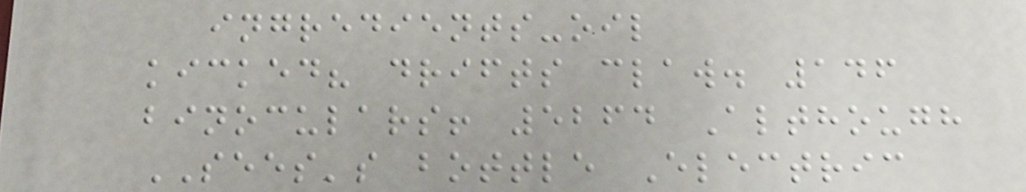ingredients-oil
kicked? drifts claw. 146
binoculars! 5264 Although
SEES's bottle Electric
